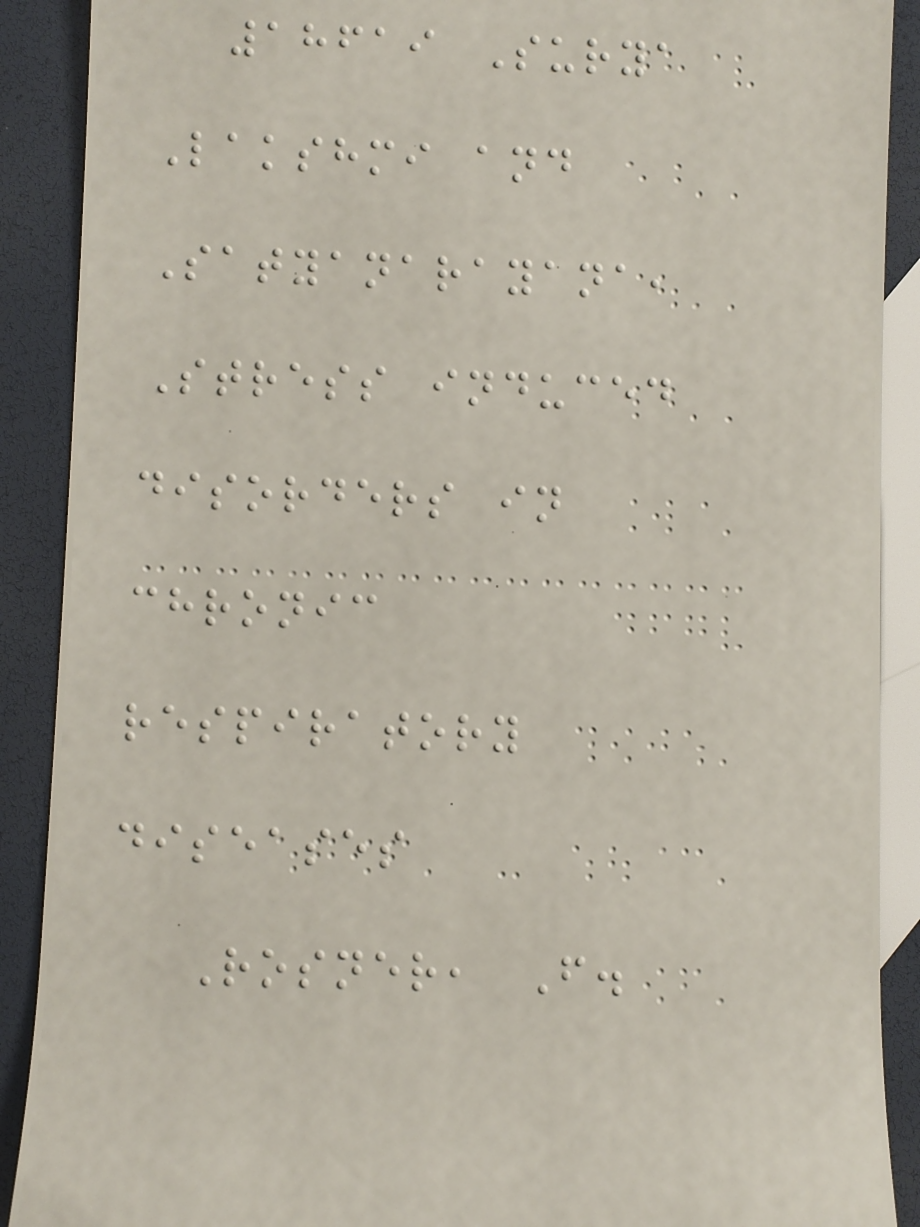18619 Surya
Lakshmi and
Satyanarayana,
Stress induced
disorders in
chronic
respiratory
diseases
Rosner, F.
